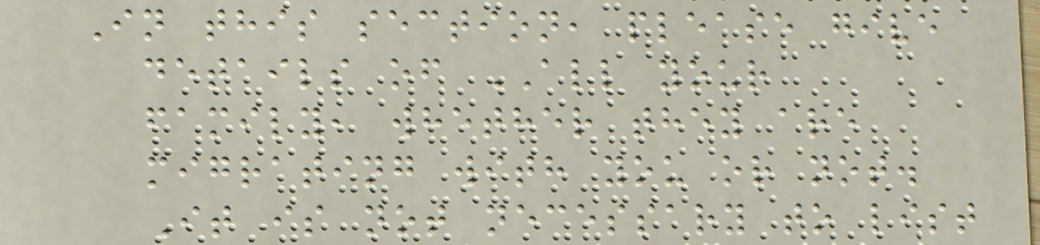In this section, please give
details of ALL your
family, whether they are
migrating with you or not.
It is not necessary to list
